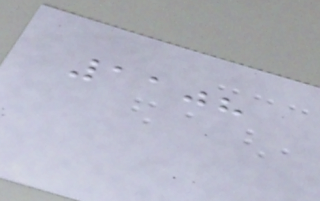1108
